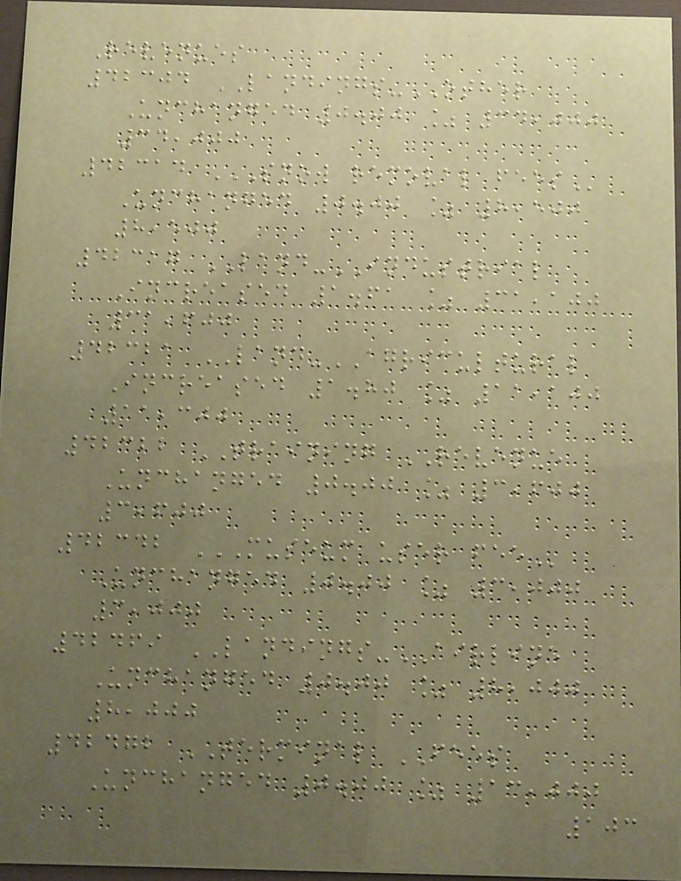Revenues
42304 LANDINGS-OTHER
Unchanged 0.00 % 34,000
34,000
42314 SNOW REMOVAL FEES
Unchanged 0.00 % 8,500
8,500
42317 LAND-INDUSTRIAL
Increased 1.61 % 31,100
31,600
42321 LAND-AGRICULTURAL
Increased 1.80 % 11,100
11,300
42322 TRAINING REVENUE
Unchanged 0.00 % 3,600
3,600
42342 MUSEUM USER FEE
Unchanged 0.00 % 3,000
3,000
42469 LANDINGS-AIRLINE
Unchanged 0.00 % 8,000
8,000
42472 TERMINAL FEES
Unchanged 0.00 % 13,000
103
